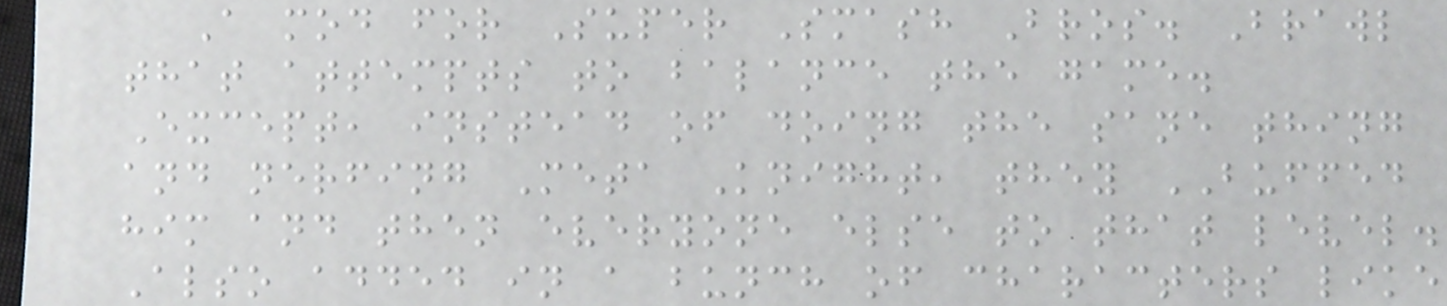A mod for Super Smash Bros. Brawl
that attempts to balance the game.
Except, instead of doing the sane thing
and nerfing Meta Knight, they BUFFED
him and then everyone else to that level.
Also added in a bunch of characters like
